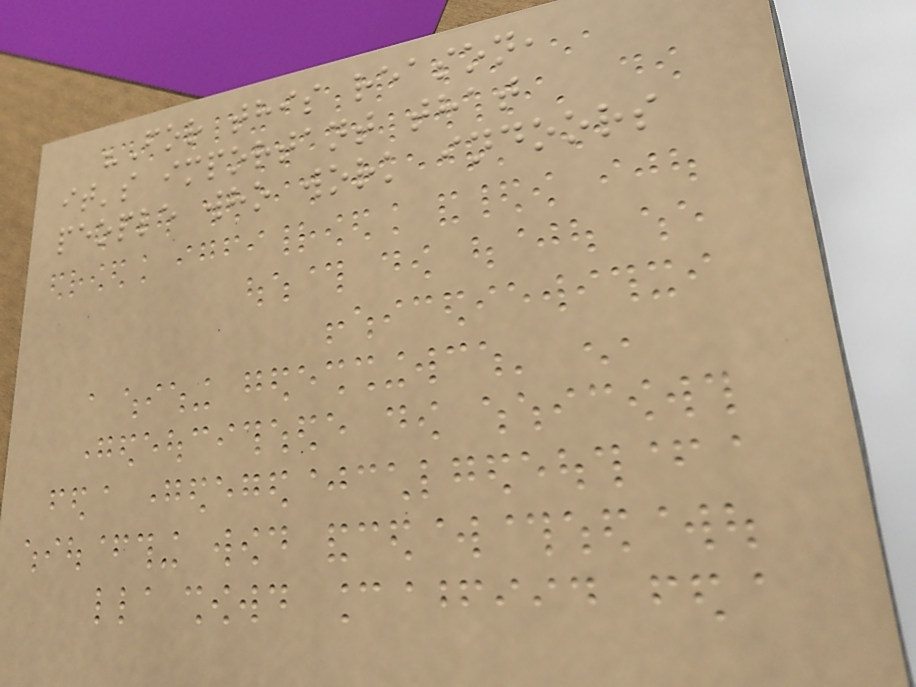"For this reason,
it's important that
people who work indoors
